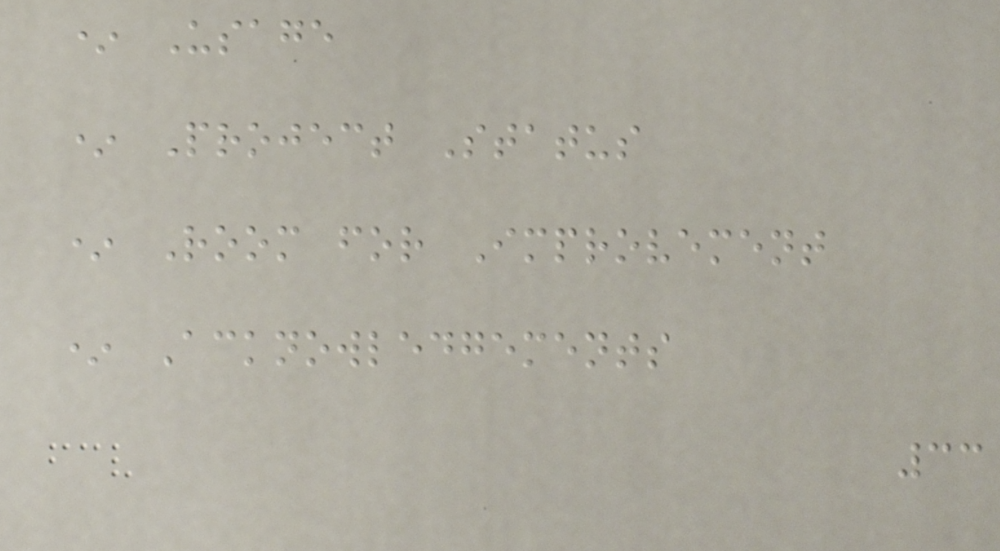* Usage
* Project Status
* Room for Improvement
* Acknowledgements
33
